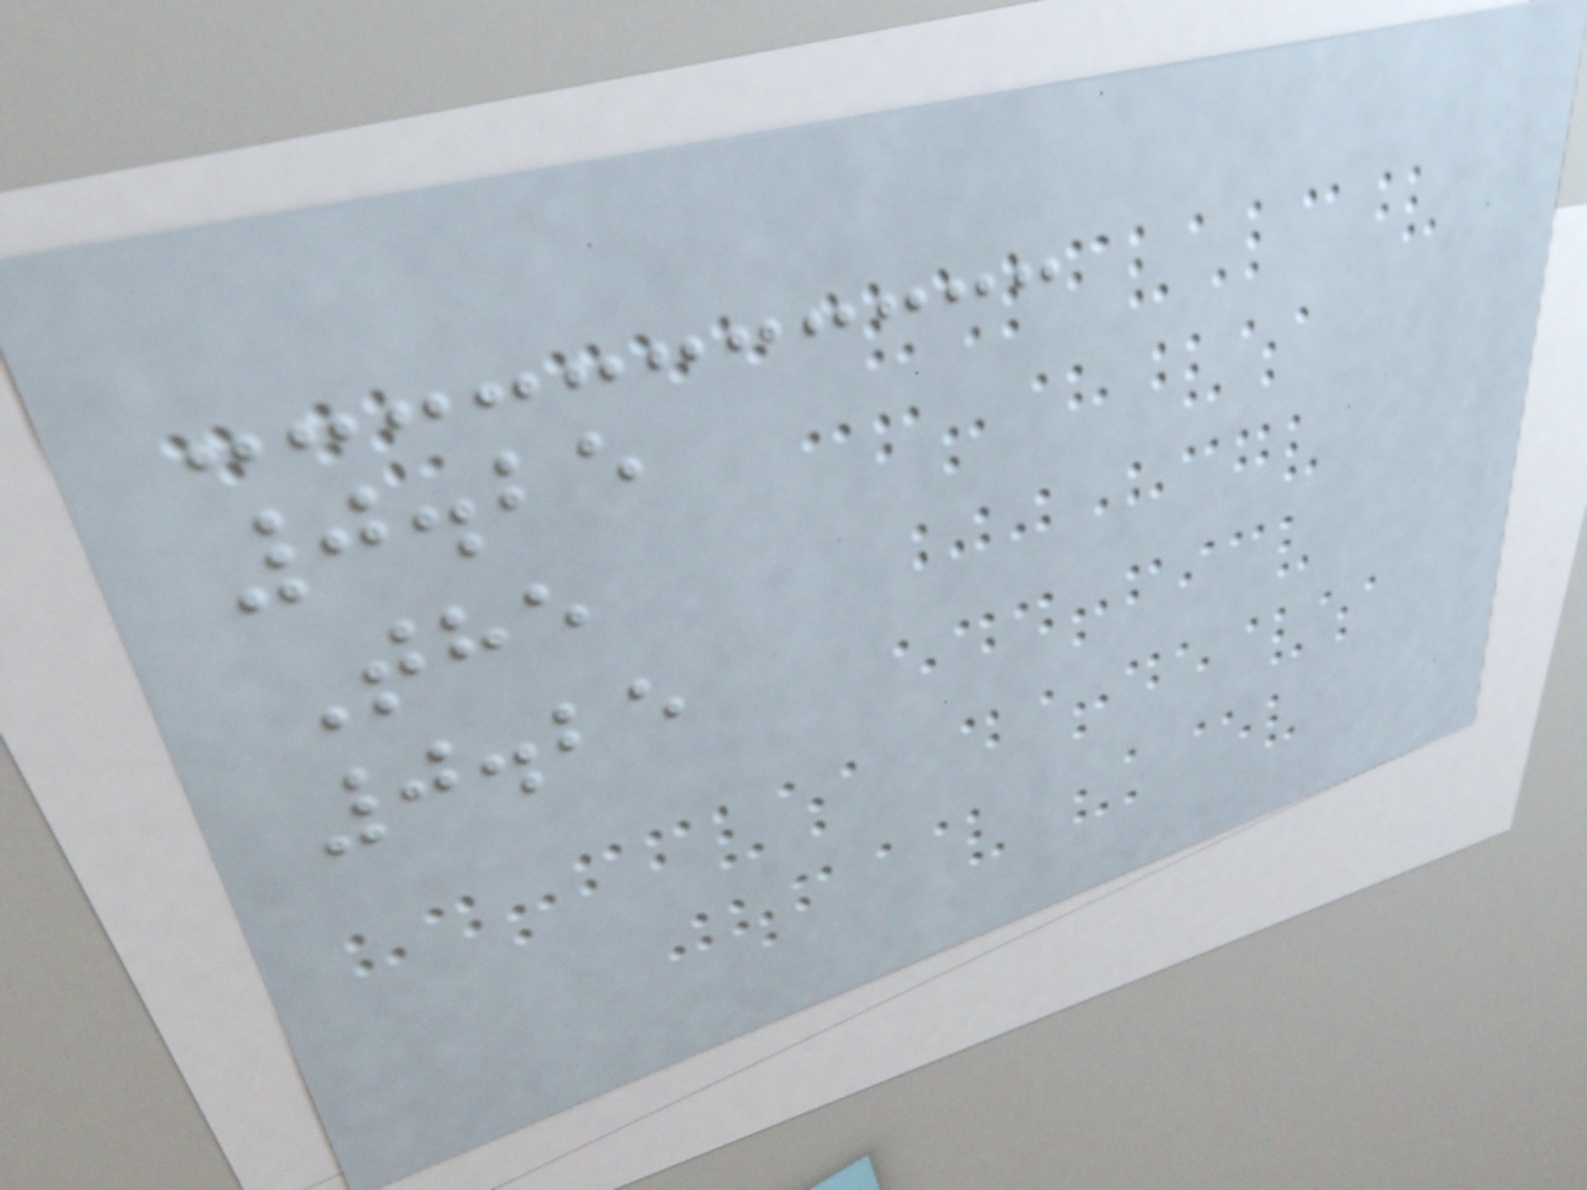0.25
The
0.25
